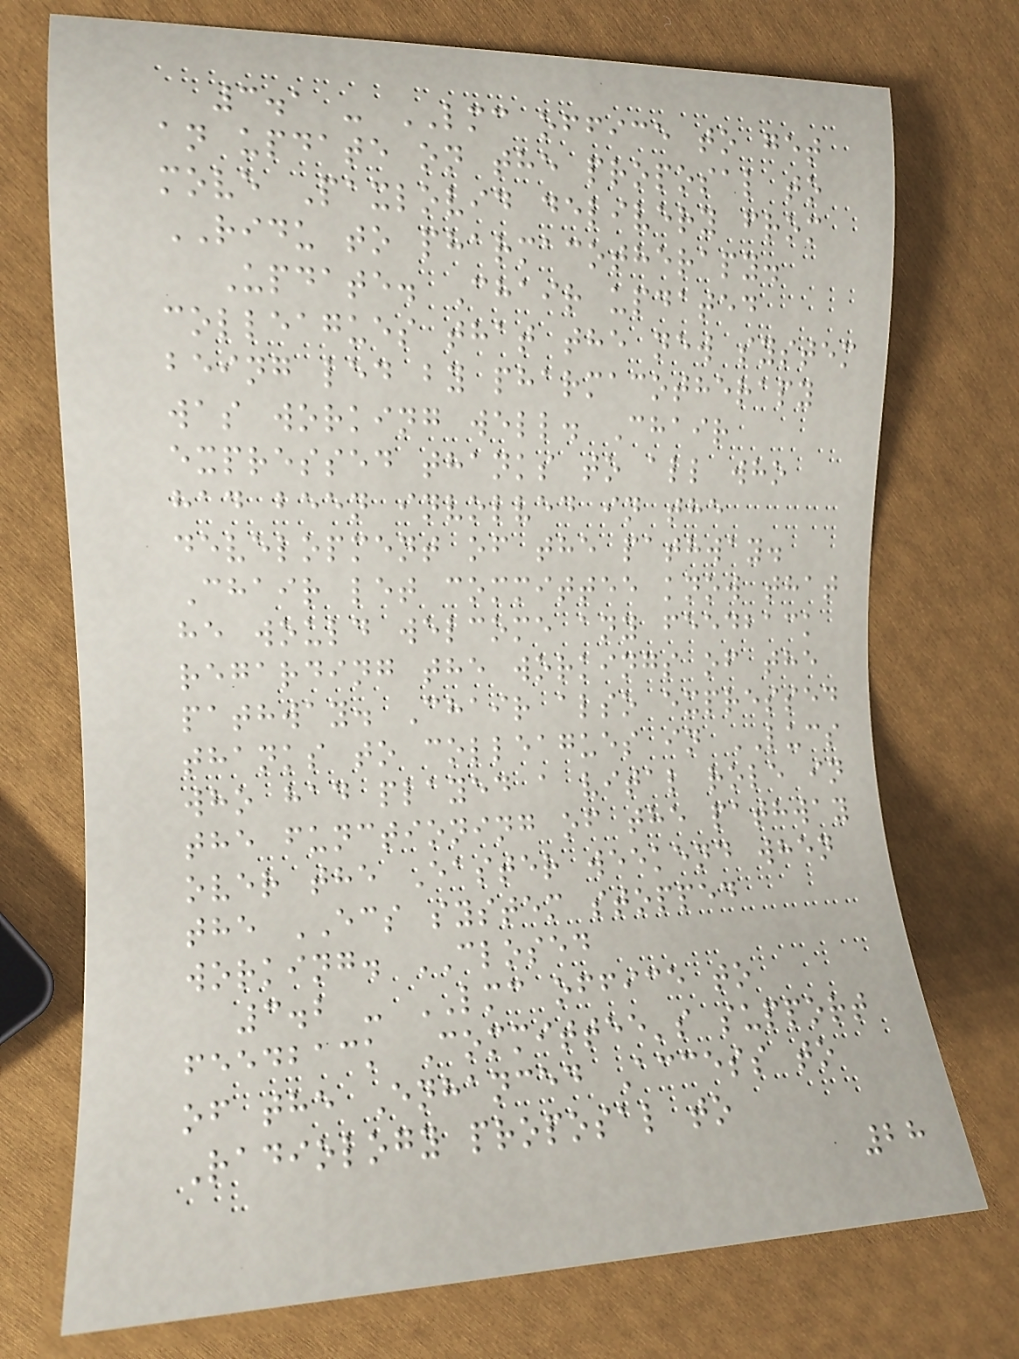3.1 - LMC office to get
an update on the proposal to
move Paxlovid delivery from
RIDU to pharmacotherapy.
Update. Chair updated
colleagues that the new system
being led by pharmacotherapy
was working well. Chair
expressed thanks to all who
had been involved in the
development of the pathway.
Chair let committee know that
he would welcome any feedback
regarding the workings of the
pathway. Chair also expressed
thanks to colleagues in LUCS
who had played a vital role in
the functioning of the pathway
over the Easter weekend when
the ECS system stopped
working. CLOSED
3.2 - LMC office to
feedback Committee's support
of the Enhanced Access to
Radiology proposal to
28
